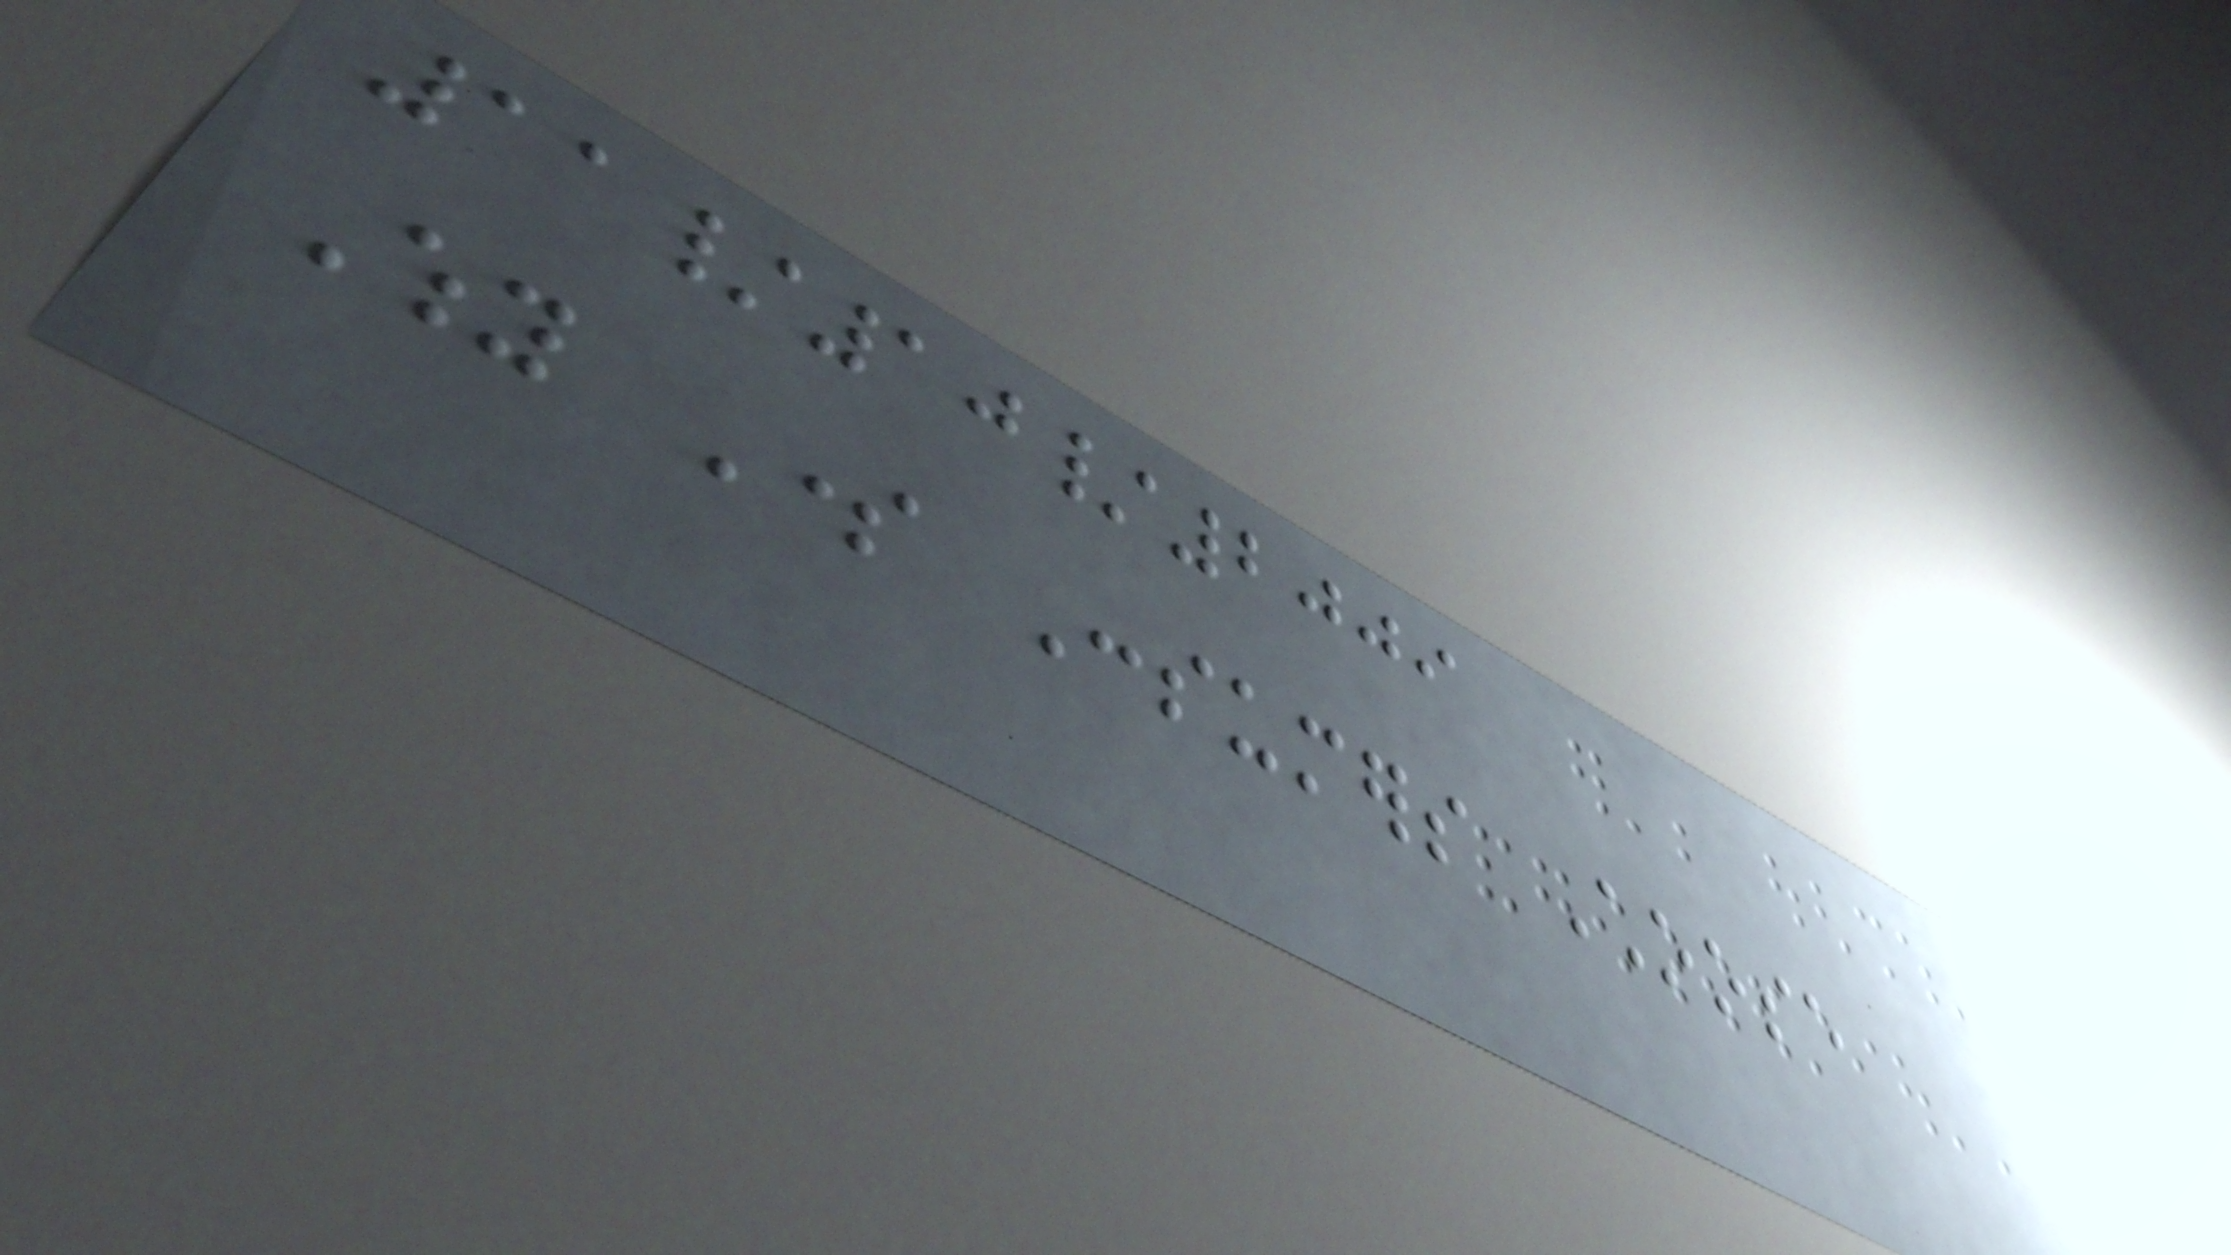11/10/2009
Why Some Consumers Choose
